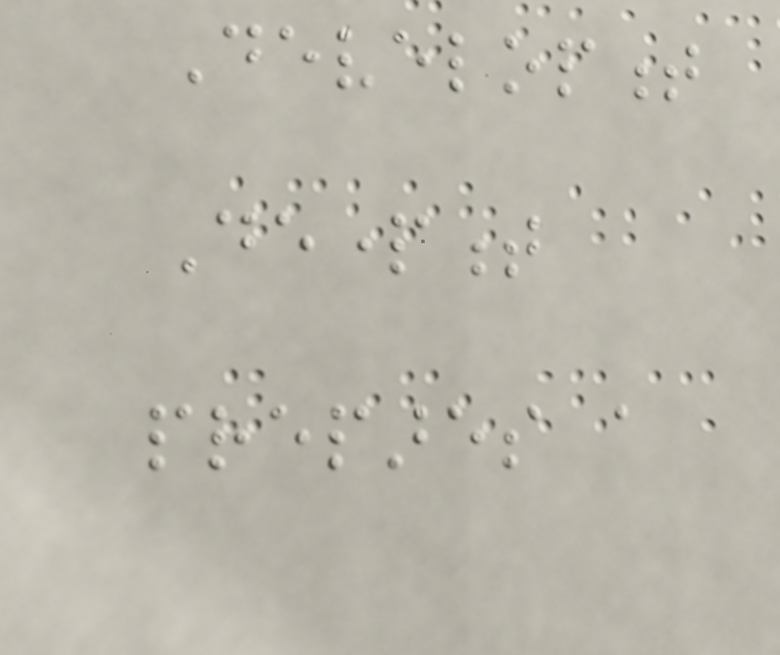Development
Department
prepares a
